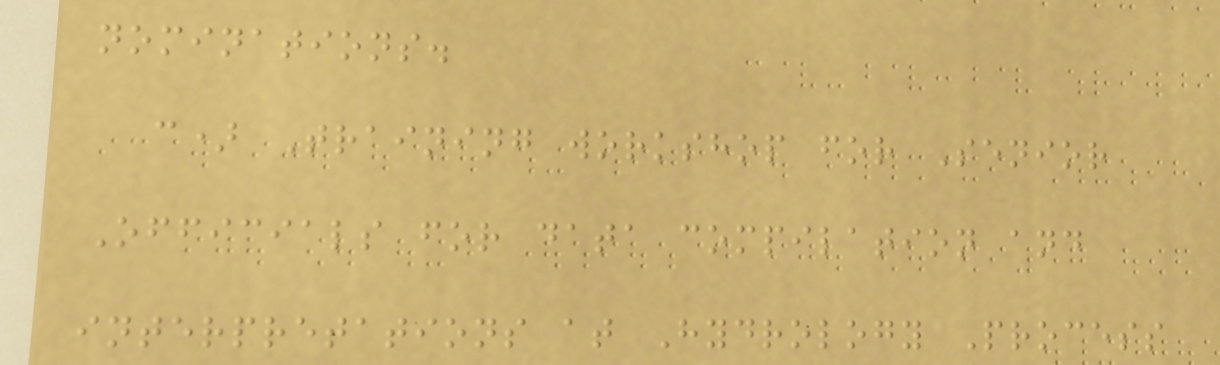nominations.
c) Training workshop for Senior
Officials for data compilation and
interpretations at Hydrology Process
